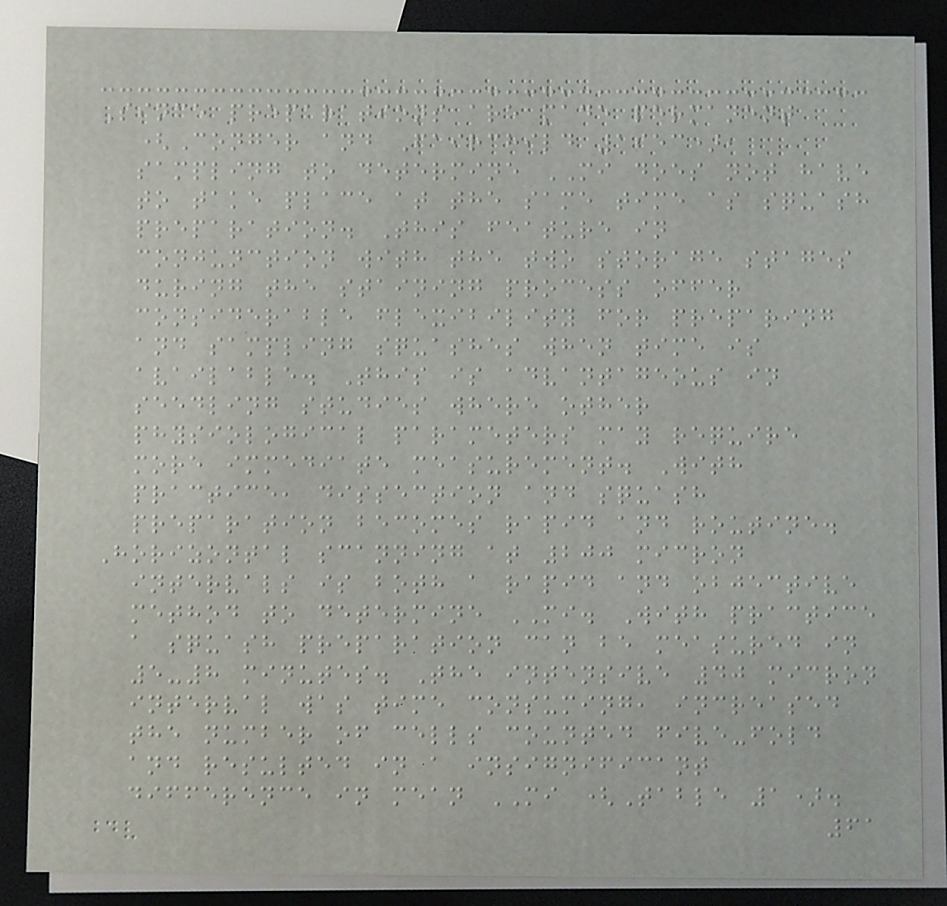Since preparations are made permanent
(Conger and Fairchild 1953),
sampling to determine MI does not have
to take place at the same time as squash
preparation. This feature in
conjunction with the two storage stages
during the staining process offer
considerable flexibility for preparing
and sampling squashes when time is
available. This is advantageous in
seedling studies where other
physiological parameters may require
more immediate measurement. With
practice, dissection and squash
preparation becomes rapid and routine.
Horizontal scanning at 200 micron
intervals is both a rapid and objective
method to determine MI. With practice
a squash preparation can be measured in
5-8 minutes. The intensive 40 micron
interval was time consuming, increased
the number of cells counted five-fold
and resulted in a insignificant
difference in mean MI (Table 1).
61
